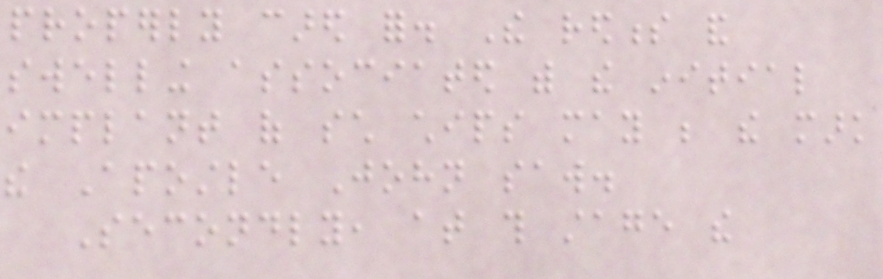properly cared for. The redness and
swelling associated with the initial
implant of such chips may be the mark
the Apostle John saw.
Secondly, at this stage the
